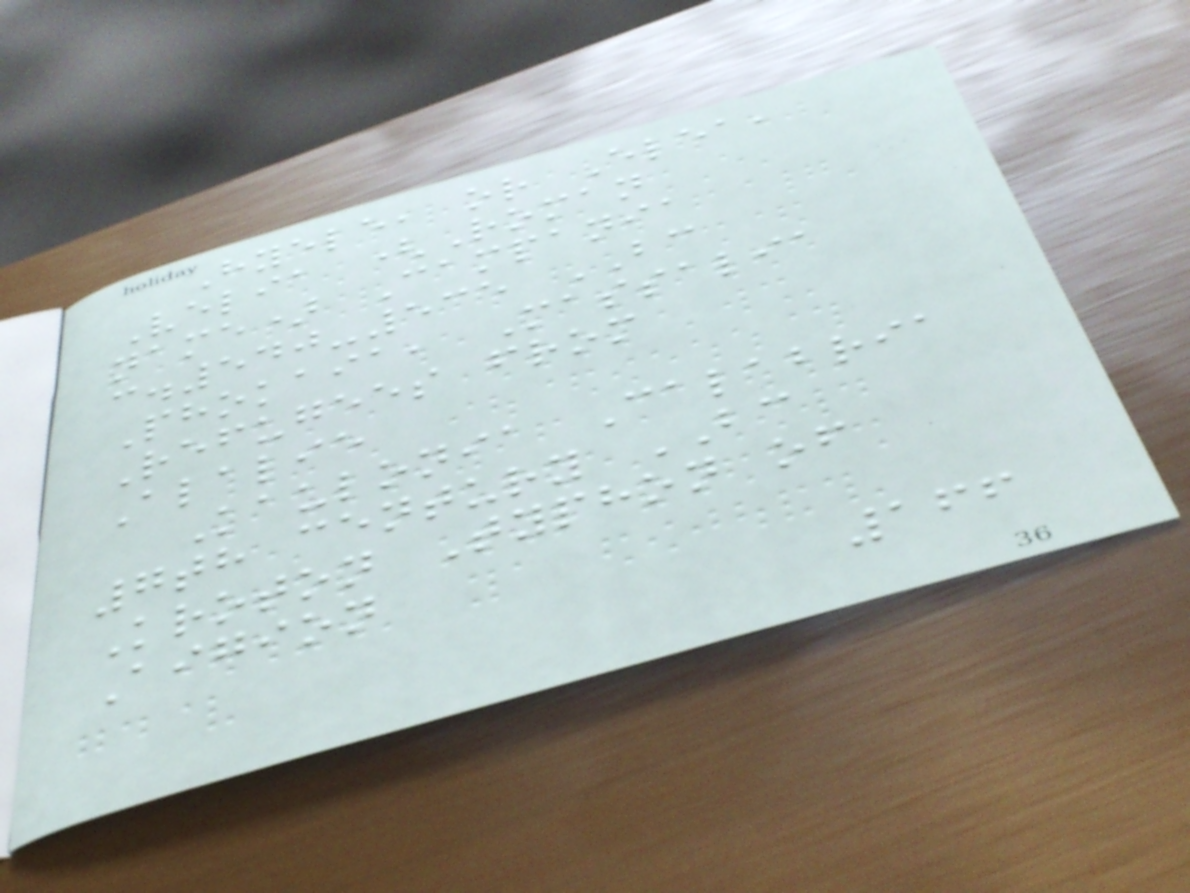Hyele, or Elea,
Velia (Roman
name) Campania
c.540-535 BC
Phokaia, Massalia
Refugees from
Alalie
Kaulonia Calabria
7th century BC
Kroton Typhon of
Aigion
166
